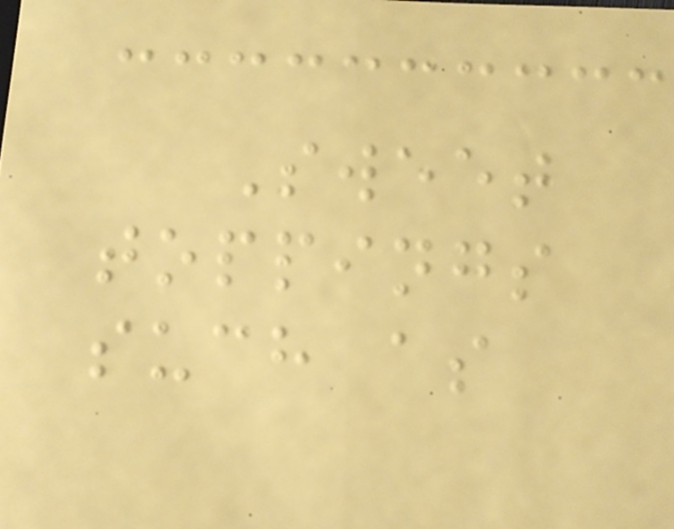Sweet
toppings
such as
